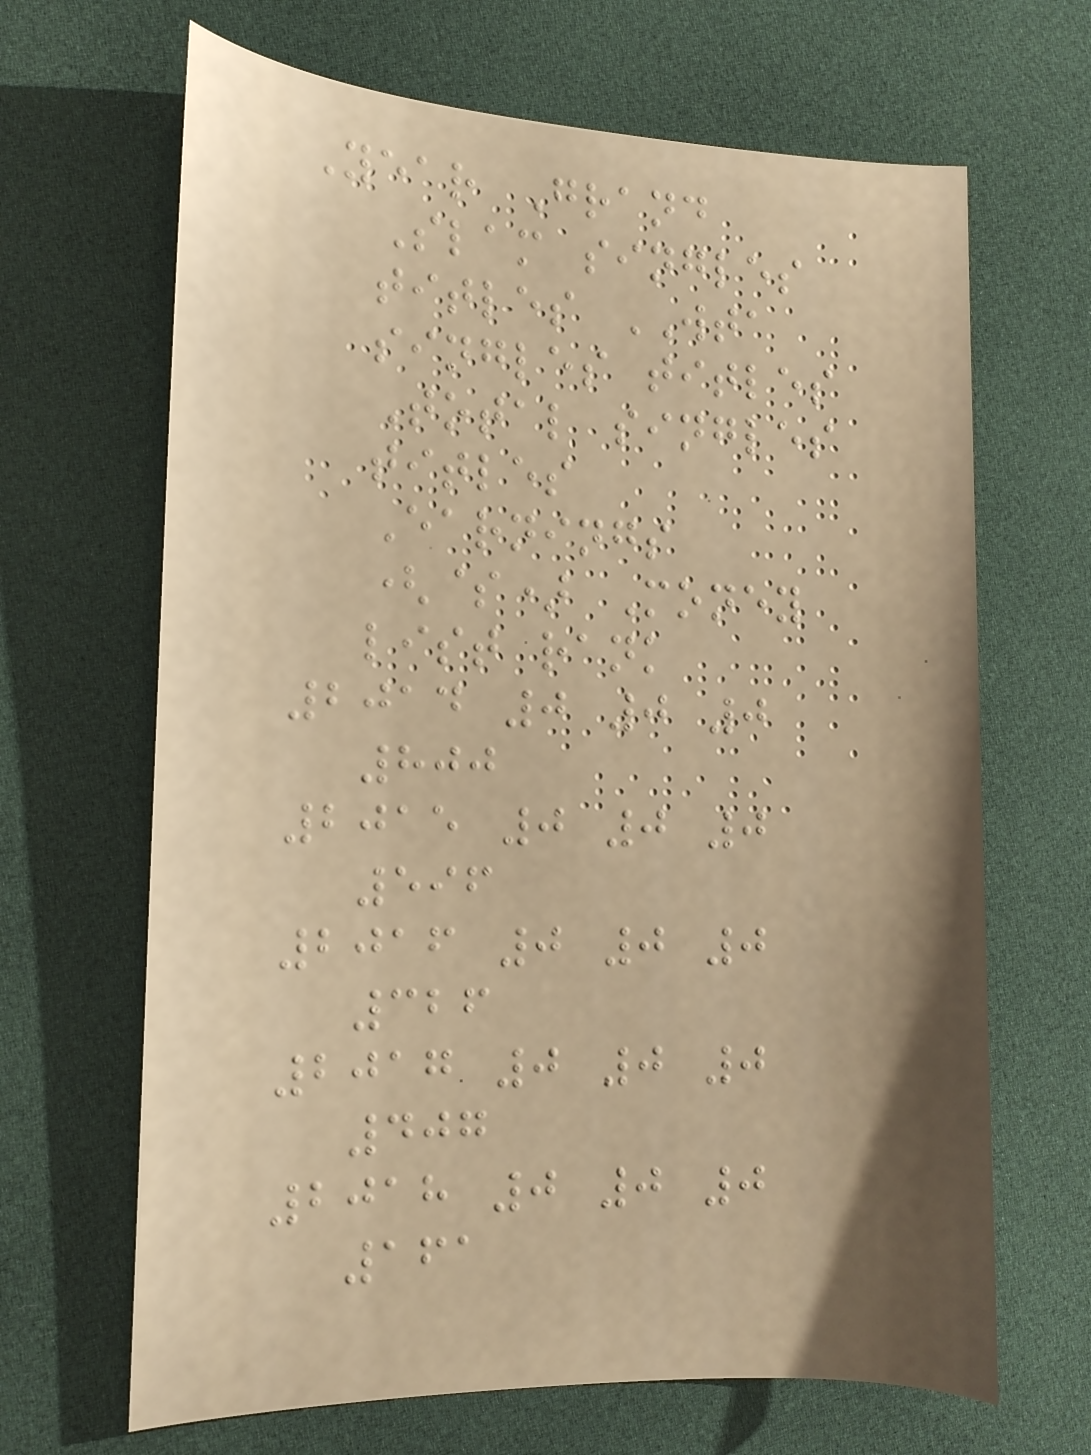Year Grand
Slam singles
titles WTA
singles titles
Total singles
titles
Earnings
($) Money
list rank
2014 0 0 0
800
2015 0 0 0
596
2016 0 0 0
326
2017 0 0 0
407
2018 0 0 0
161
